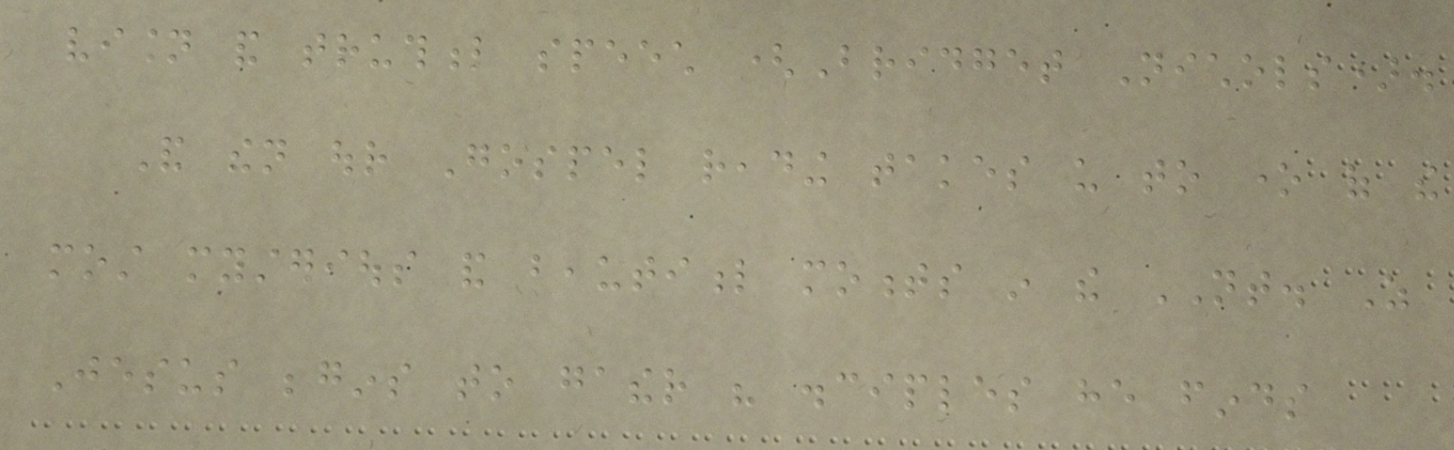vision and truthful speech (Bridget Nichols).
And then our Gospel reading takes us to one of the
most mysterious and beautiful moments in the NT. As
Jesus begins to gather his disciples he finds
